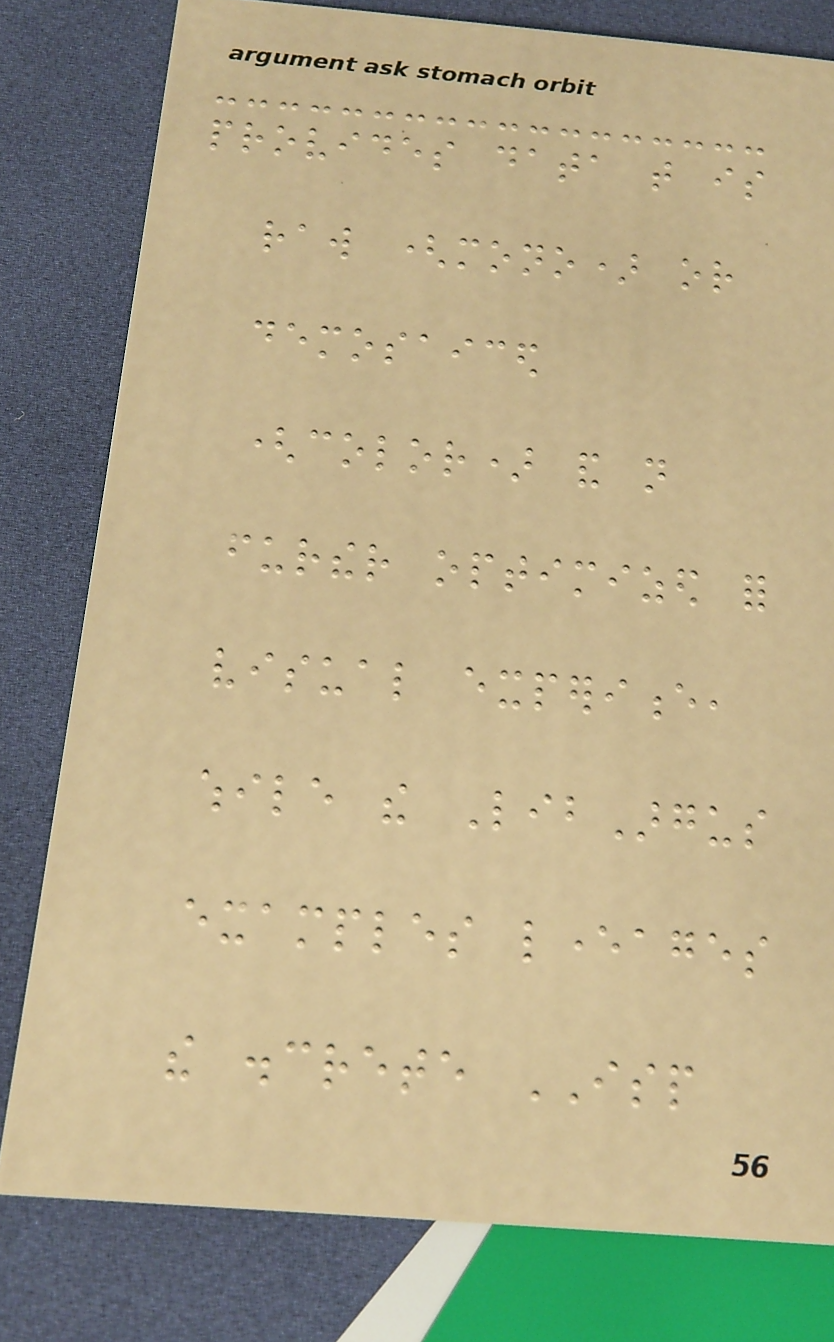provides data that is
raw (mono) or
demosaiced
(color) and not
further optimized for
visual experience,
while the LibArgus
examples leverages
the discrete ISP
